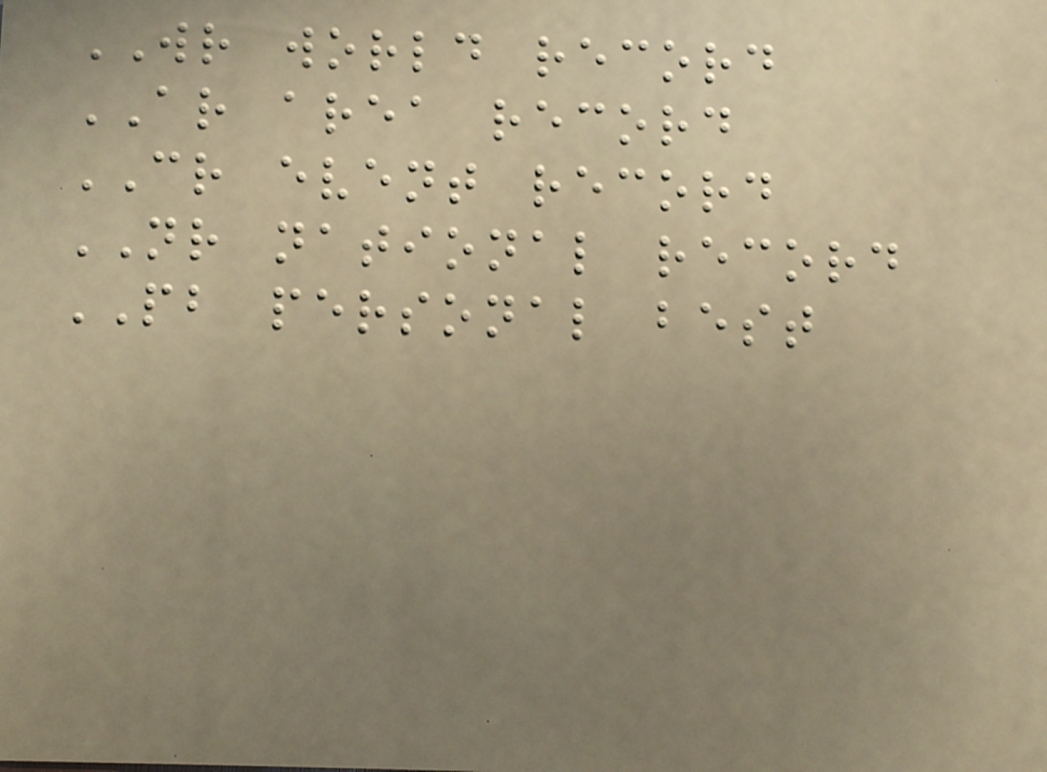WR world record
AR area record
CR event record
NR national record
PB personal best
